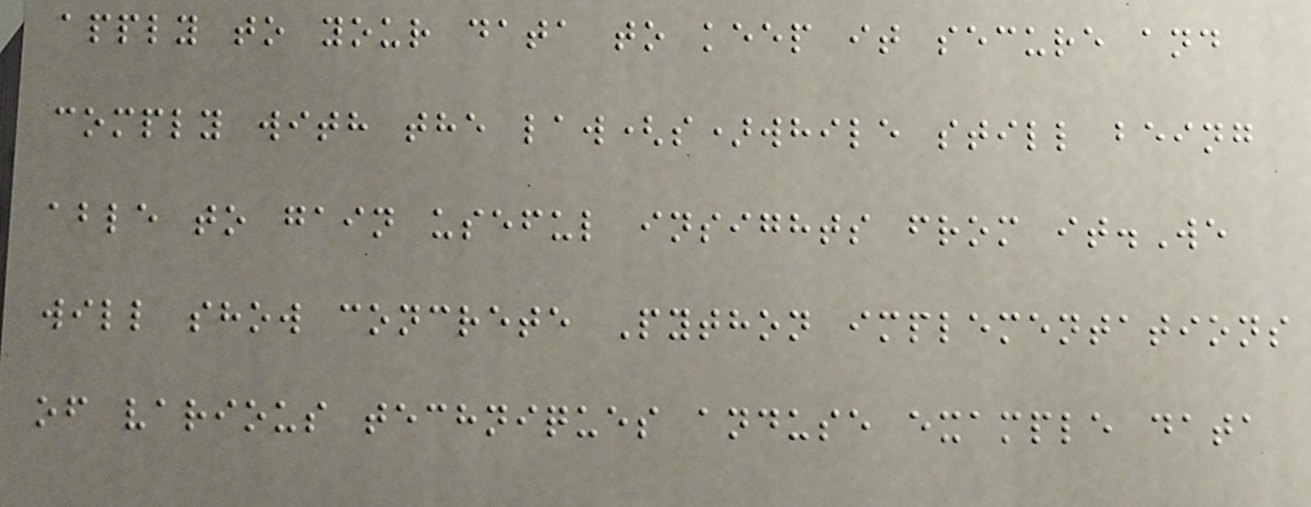apply to your data to keep it secure and
comply with the law(s)while still being
able to gain useful insights from it.We
will show concrete Python implementations
of various techniques anduse example data
